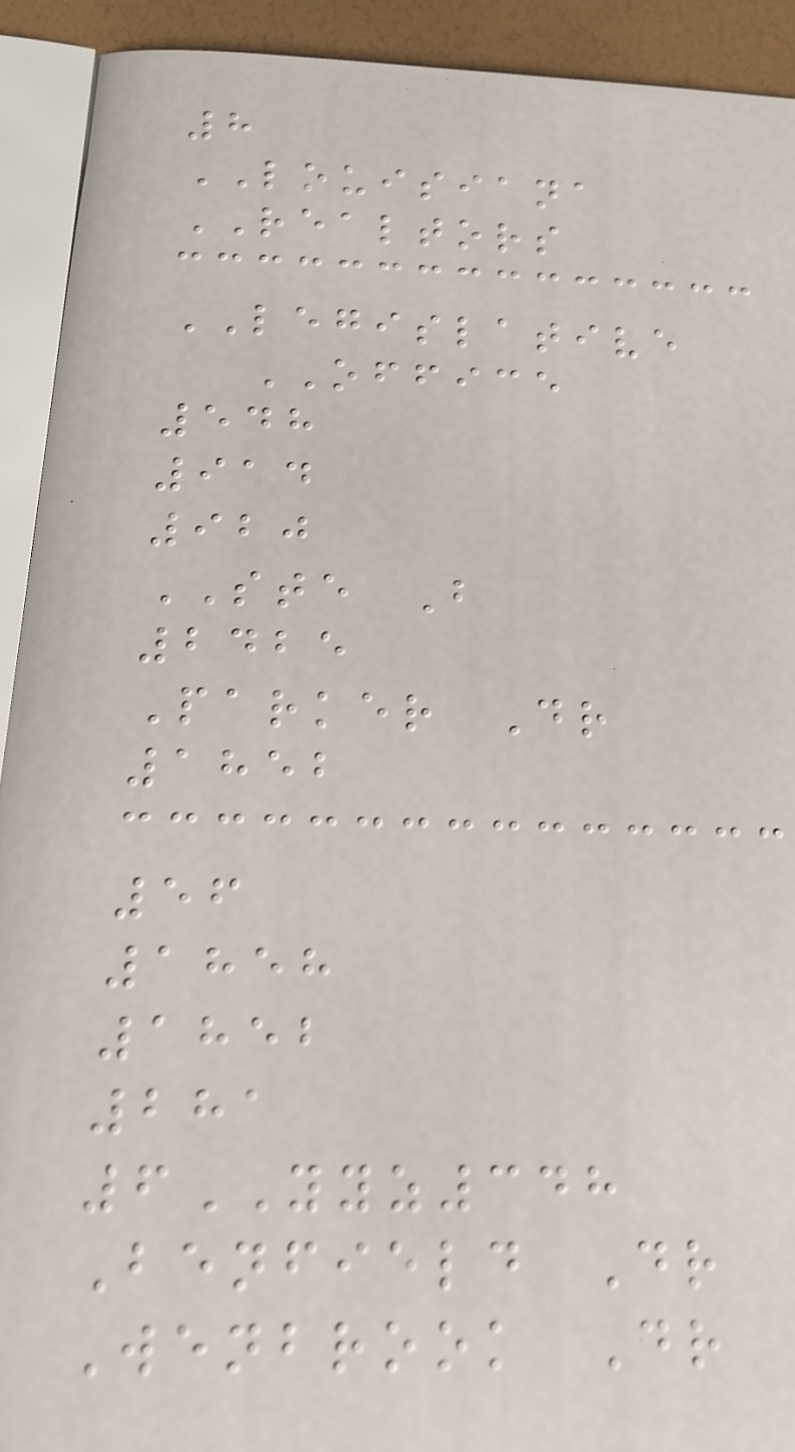8
LOUISIANA
REALTORS
LEGISLATIVE
OFFICE
548
914
920
STE B
2425
Parker Dr
1852
56
1858
1852
281
6YYZ348
Benfield Dr
Wenbrook Dr
